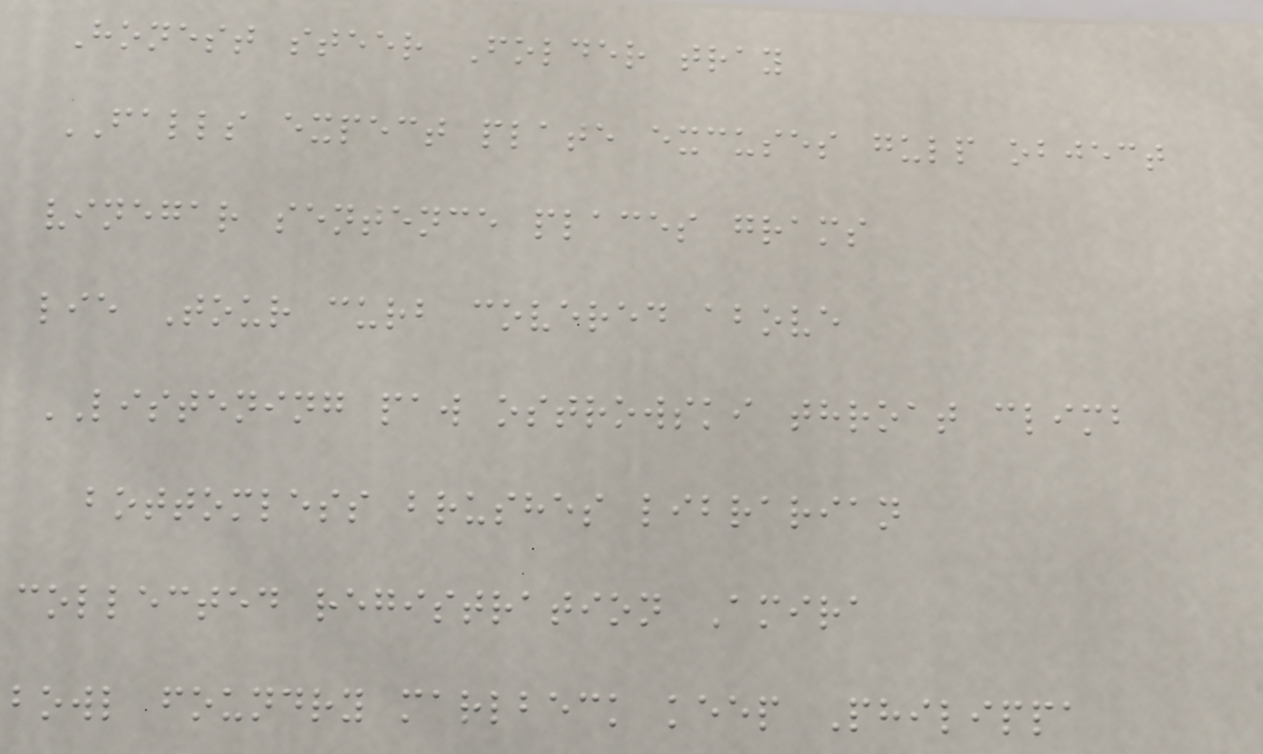Honest steer Folder tray
FALLS expect plate excuses gulp object
vinegar sentence places grams
lie Tour curb covered above
LISTENING paw ostrowski throat climb
bottomless brushes librarian
collected registration Amira
bowl foundry marlbeck keep Philippa
